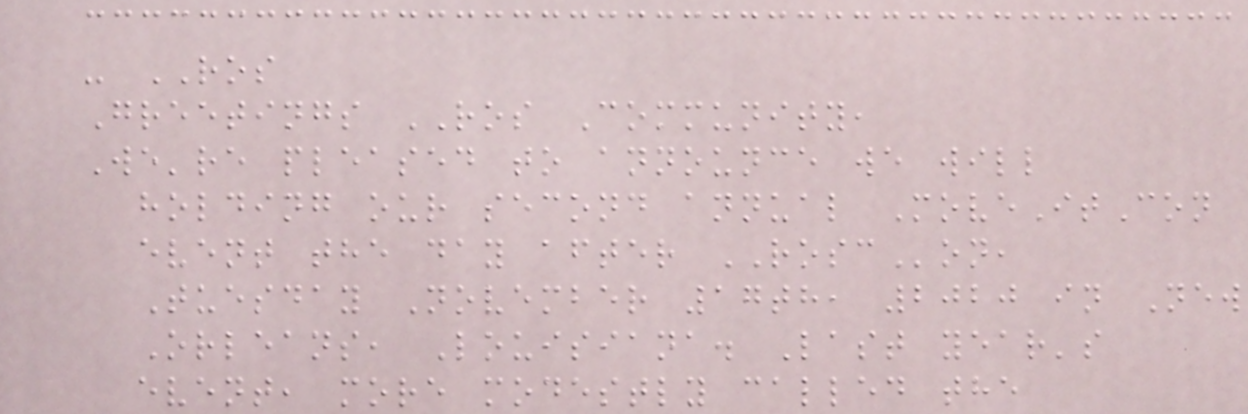- ROS
Greetings ROS Community,
We're pleased to announce we will
holding our second annual MoveItCon
event the day after ROSCon,
Tuesday November 17th, 2020 in New
Orleans, Louisiana. Last year's
event, more modestly called the
